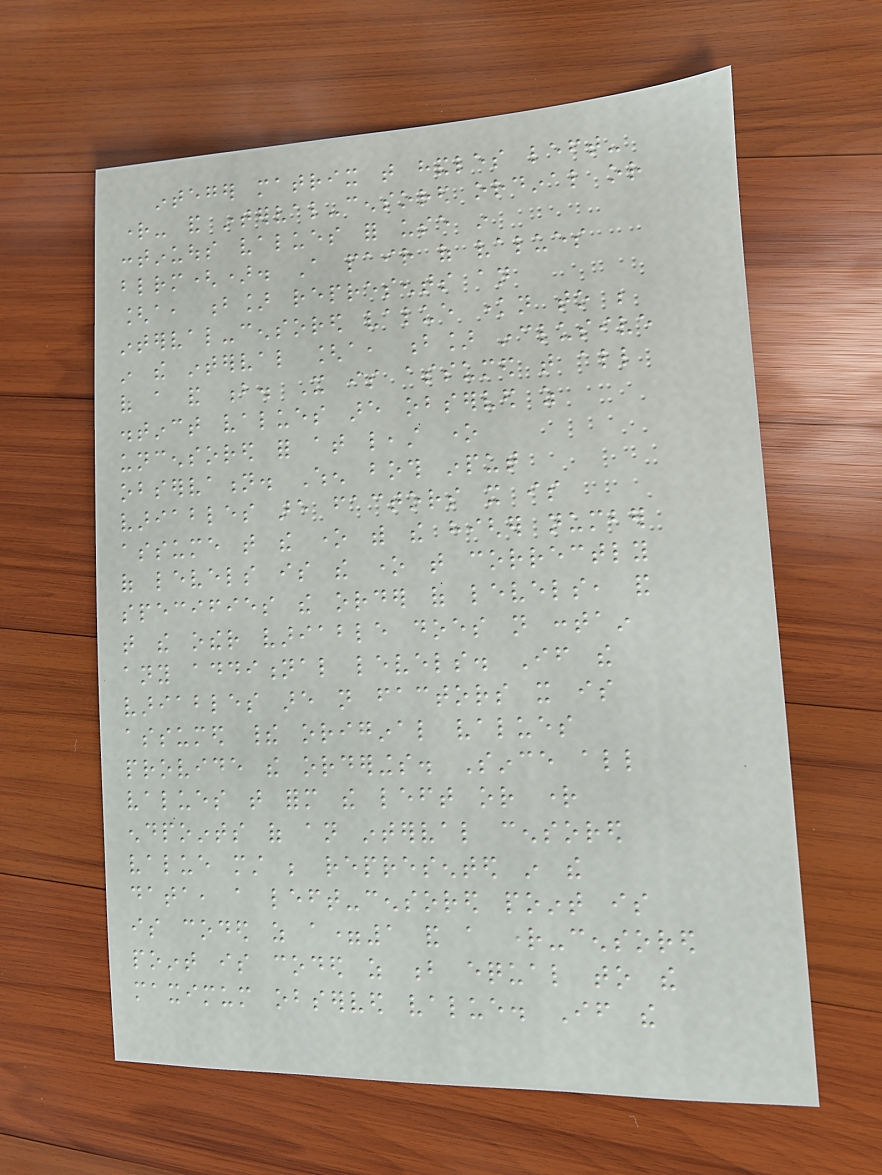integer matrix that handles left-
right- and interval-censored ordinal or
continuous values for use in
blrm(). A pair of values
[a, b] represents an
interval-censored value known to be
in the interval [a, b] inclusive
of a and b. It is assumed that all
distinct values are observed as
uncensored for at least one
observation. When both input
variables are factors it is
assume that the one with the higher number
of levels is the one that correctly
specifies the order of levels, and
that the other variable does not contain
any additional levels. If the
variables are not factors it is
assumed their original values
provide the orderings. Since all
values that form the left or right
endpoints of an interval censored
value must be represented in the
data, a left-censored point is
is coded as a=1 and a right-censored
point is coded as b equal to the
maximum observed value. If the
